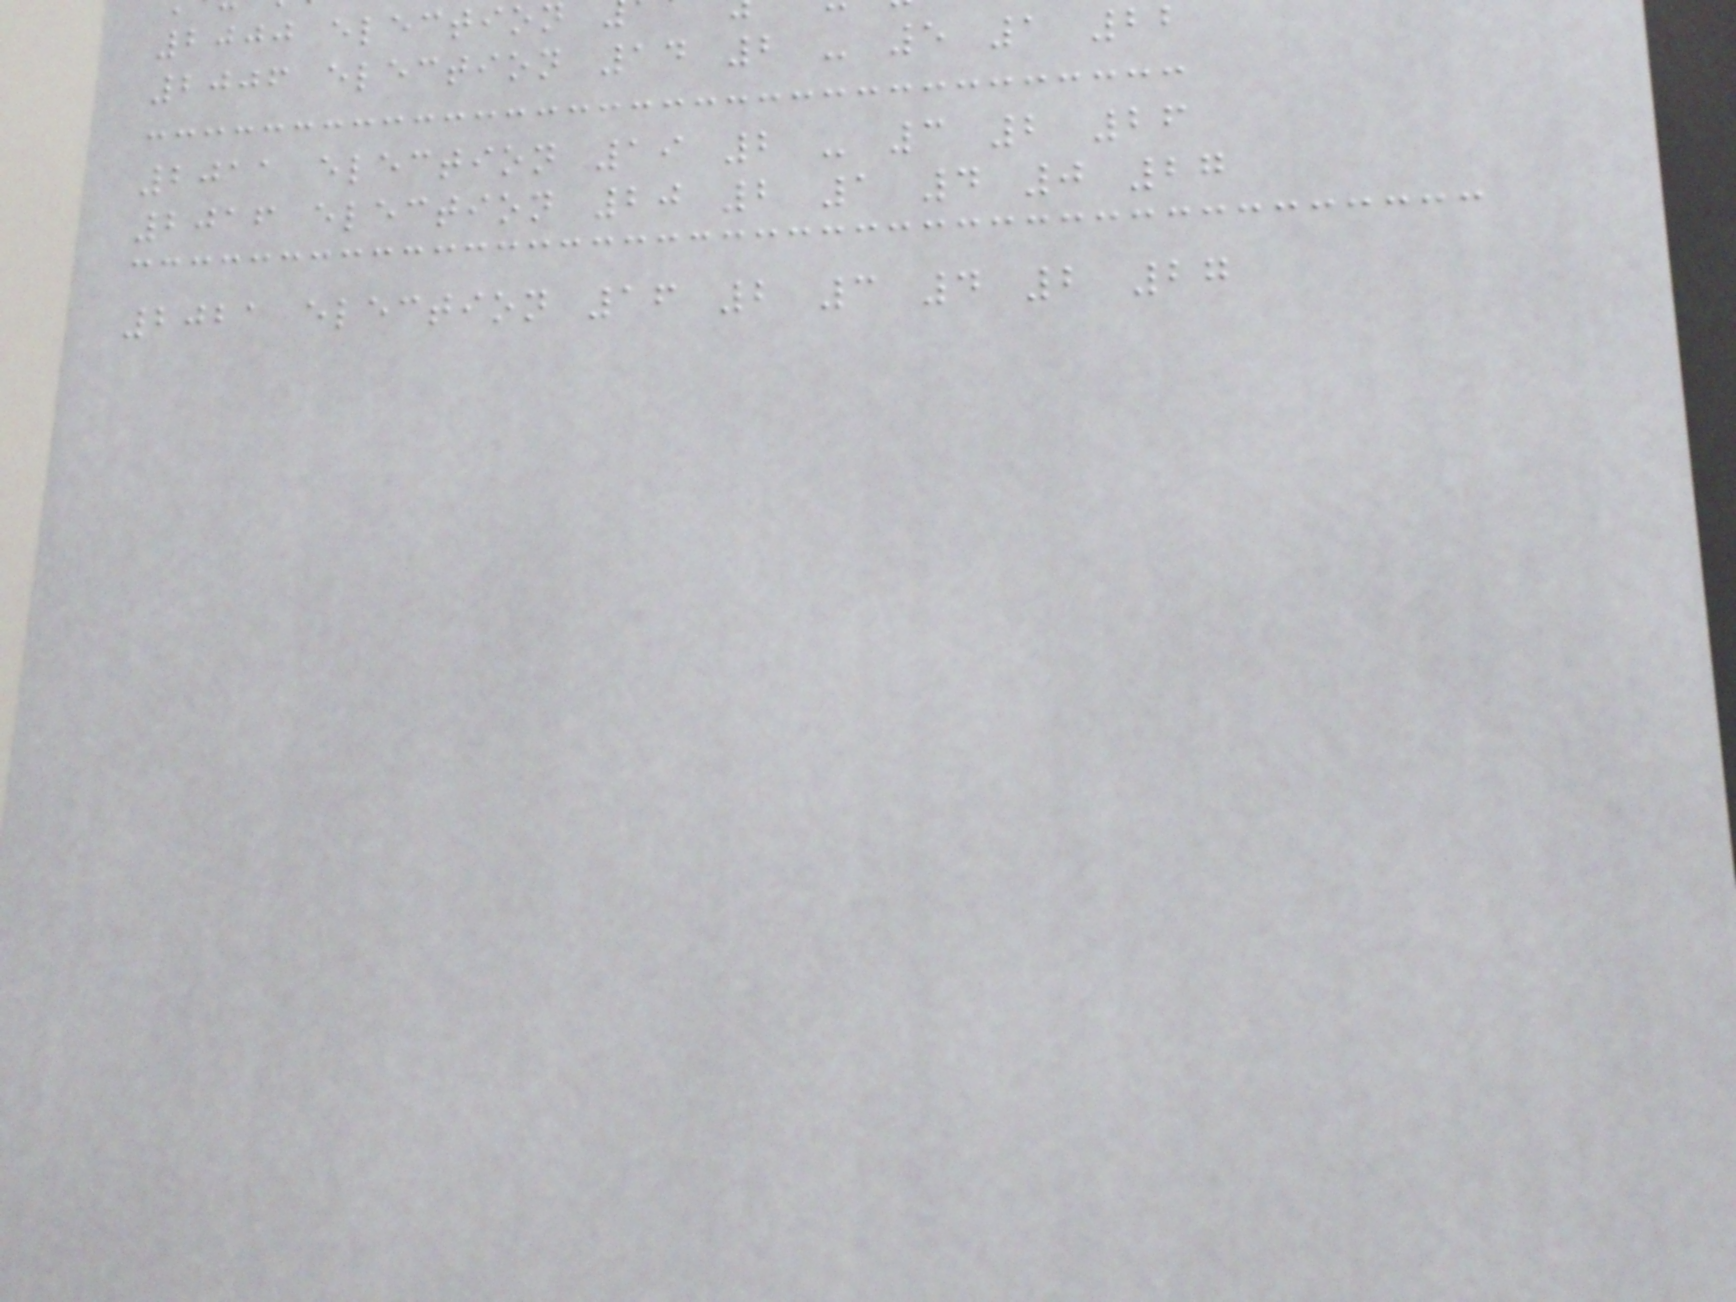2000 election
2006 election 14 2 - 5 1 22
2011 election 19 2 - 3 2 26
2016 election 20 2 1 4 0 27
2021 election 16 2 3 4 2 27
